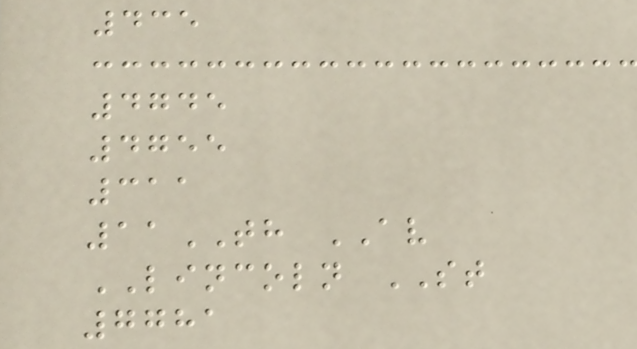435
4745
4755
311
11TH AV
LINCOLN ST
7781
